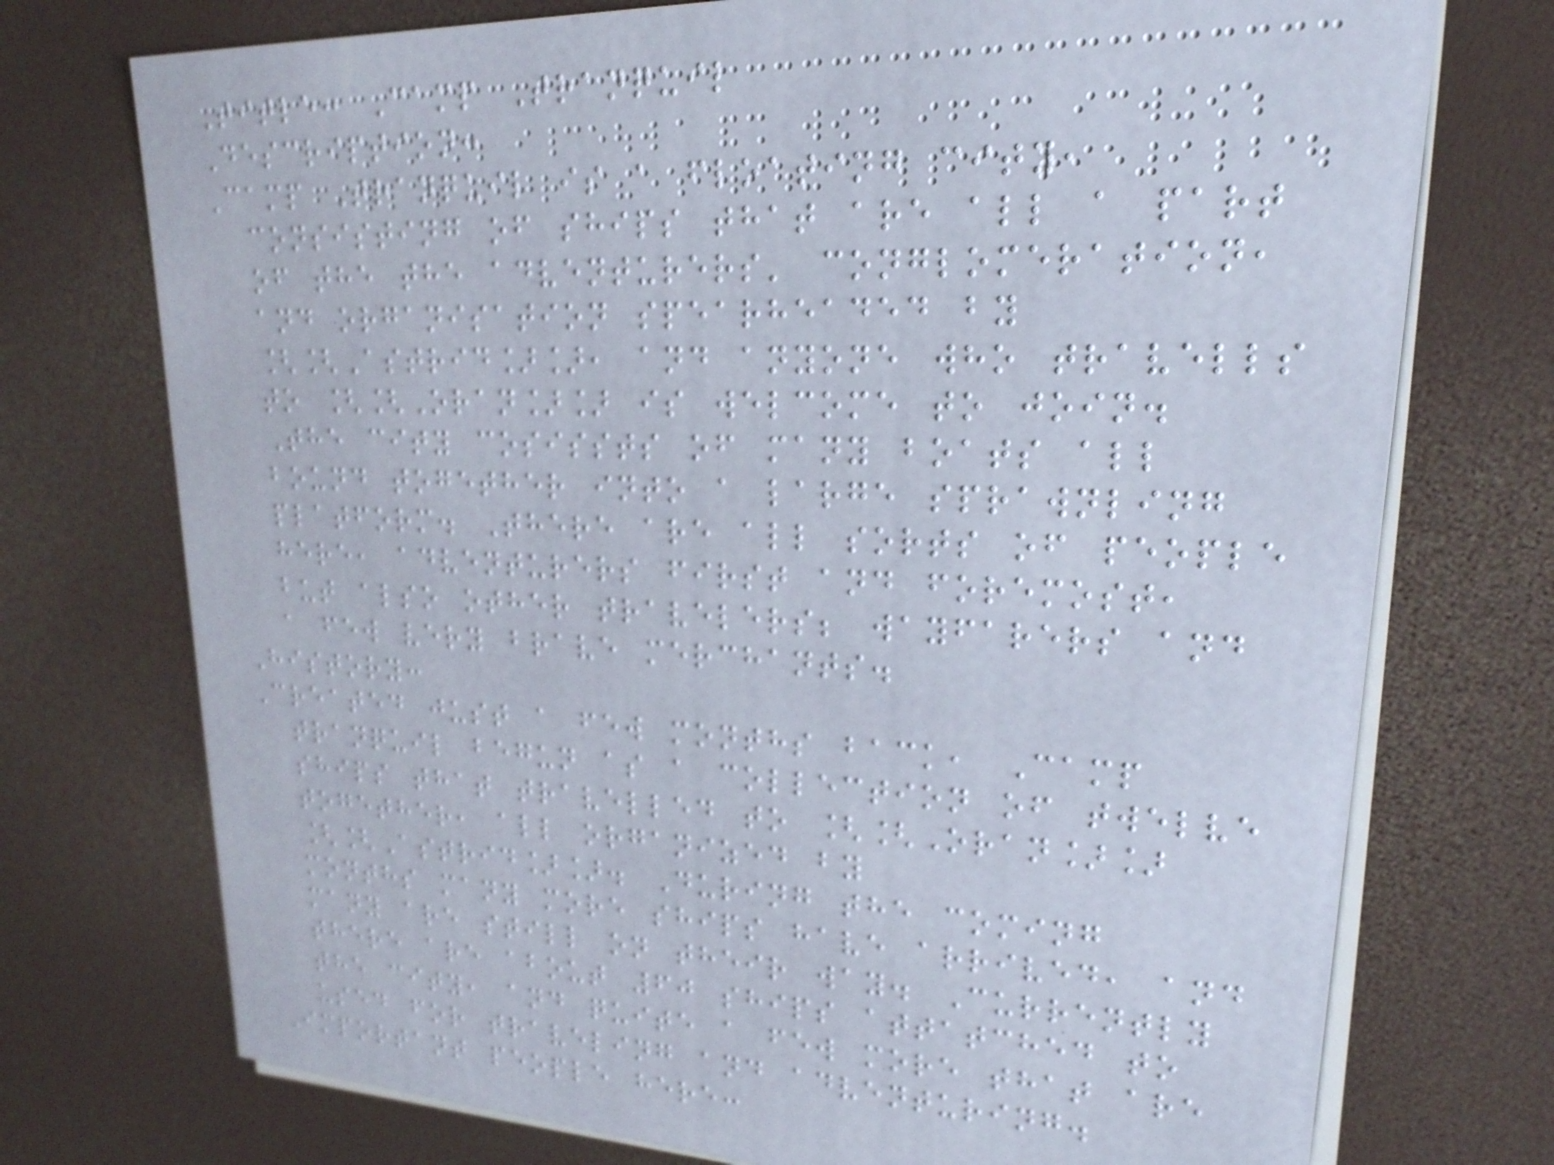Title: Camp Tranquil
Description:
Camp Tranquil is a floating city,
consisting of ships that are all a part
of the the adventurers' conglomeration,
and organisation spearheaded by
[[Astrid]], and anyone who travells
to [[Oran]] is welcome to join.
The city cosissts of many boats all
bound together into a large sprawnling
platform. There are all sorts of people
here, adventurers first and foremost,
but also other travelers; wayfarers and
a few very brave merchants.
History:
Created just a few months back, Camp
tranquil begun as a collection of twelve
ships that travelled to [[Oran]]
together, all organized by
[[Astrid]]. During the coming
months many more ships have arrived, and
many are still on their way. Currently
there are about 60 ships attatched to
the city, and quite a few more that are
used for traveling and adventuring.
Important people here:
